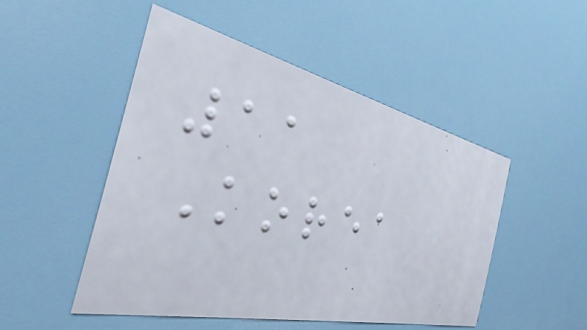11
Korea
